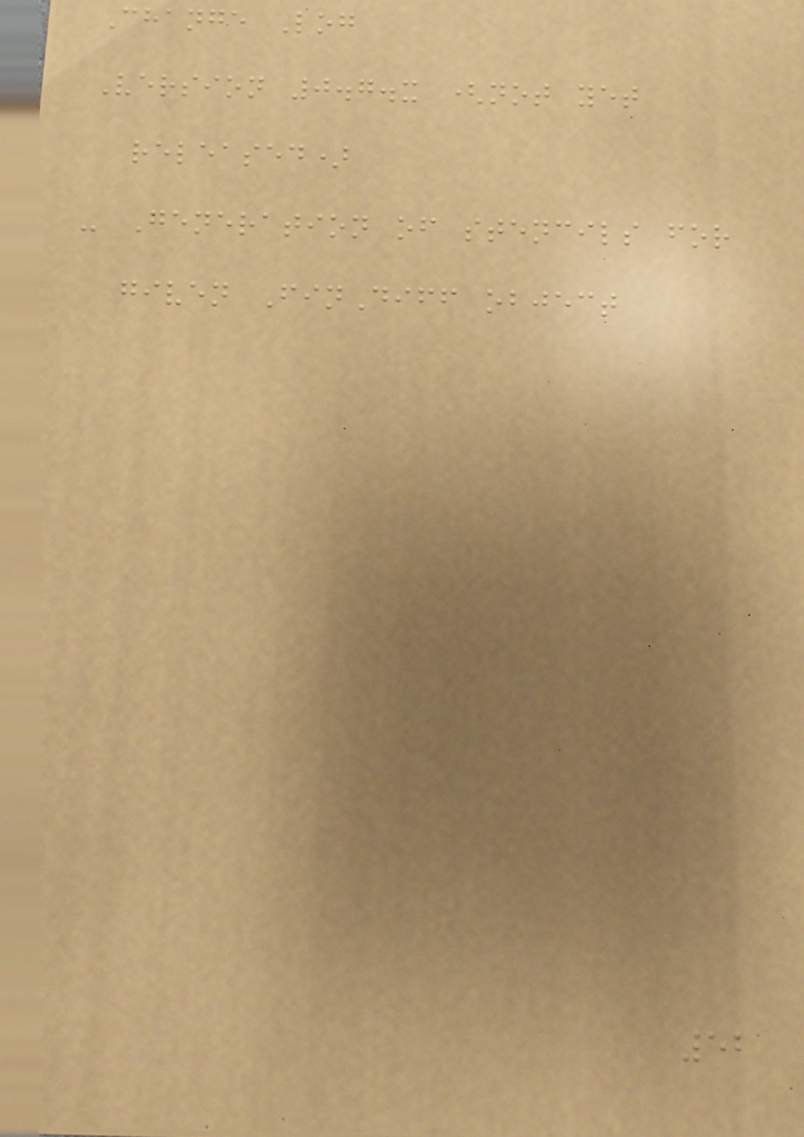Change Log
Version 0.7.x (not yet
released)
- Generation of stencils for
given FinDiff object
52
